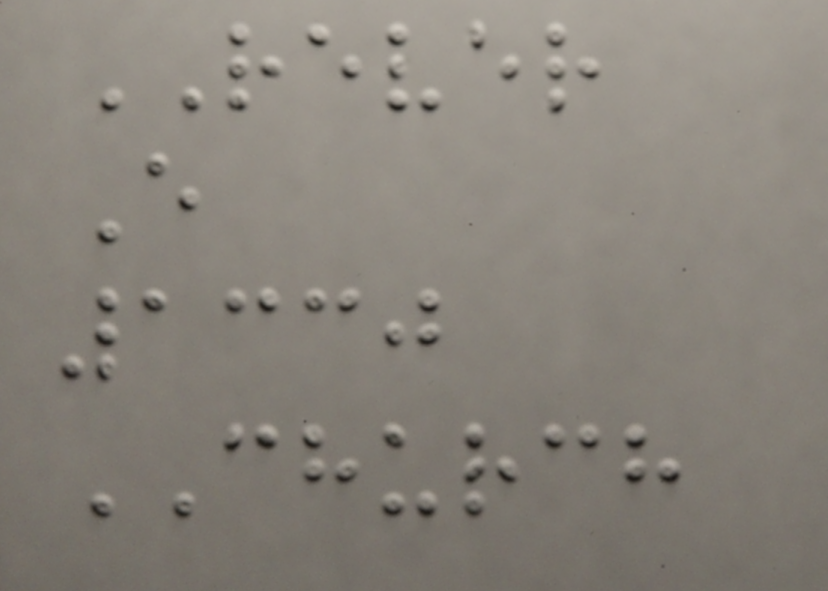REVER
E
1330
CHURCH
